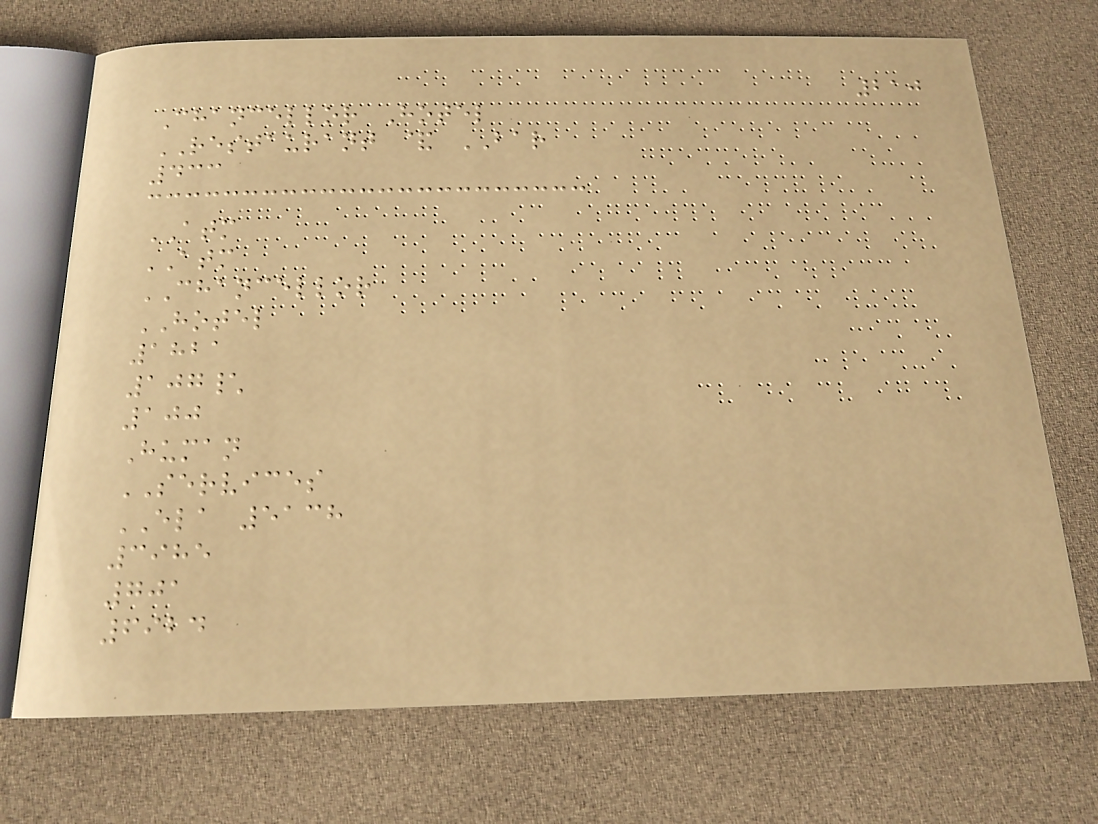210
Chancellor Hotel
RESTAURANT & BAR
433
ATM
ATM
CHANCELLOR
HOTEL
1821
107\
100
Human
SERVICES
ELA 5138
3985
701
6924
